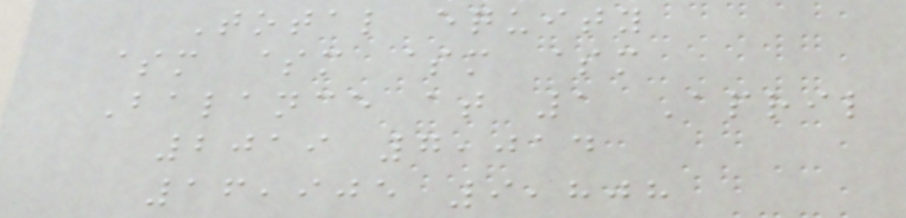Total equity
$m $m $m $m
Balance at 1 April
2019 7,014
16,905 9,808
